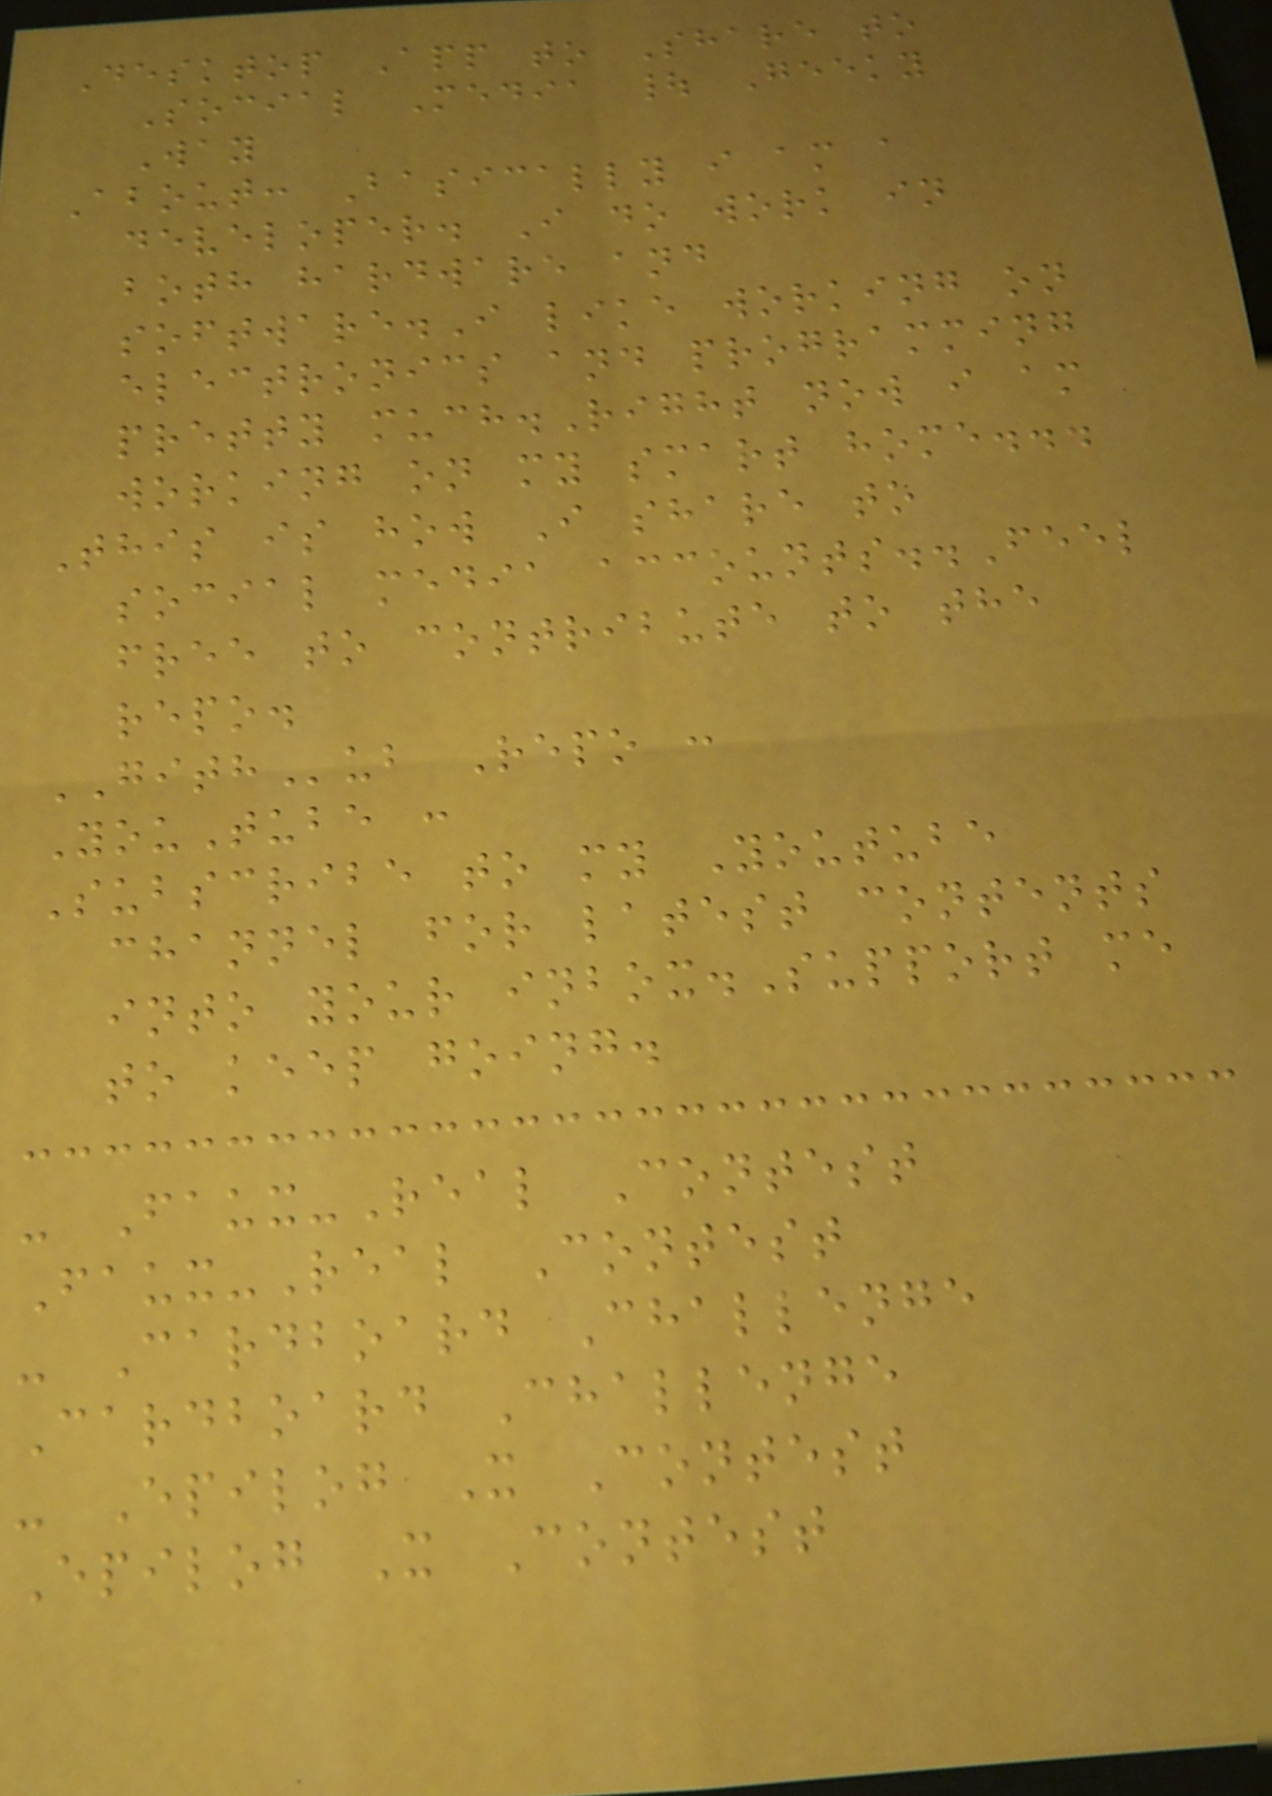Desktop App to Share to
Social Media | Geeky
Way
About: Basically i am a
developer. I do work in
both hardware and
software.I like working on
electronics and programming
pretty much.Right now i am
working on my smart home...
This is how I share to
social media accounts..Feel
free to contribute to the
repo.
GITHub Repo :
YouTube :
Subscribe to my Youtube
channel for latest contents
into your inbox.Support me
to keep going.
- Faux-Real Contest
Faux-Real Contest
- Cardboard Challenge
Cardboard Challenge
- Epilog X Contest
Epilog X Contest
